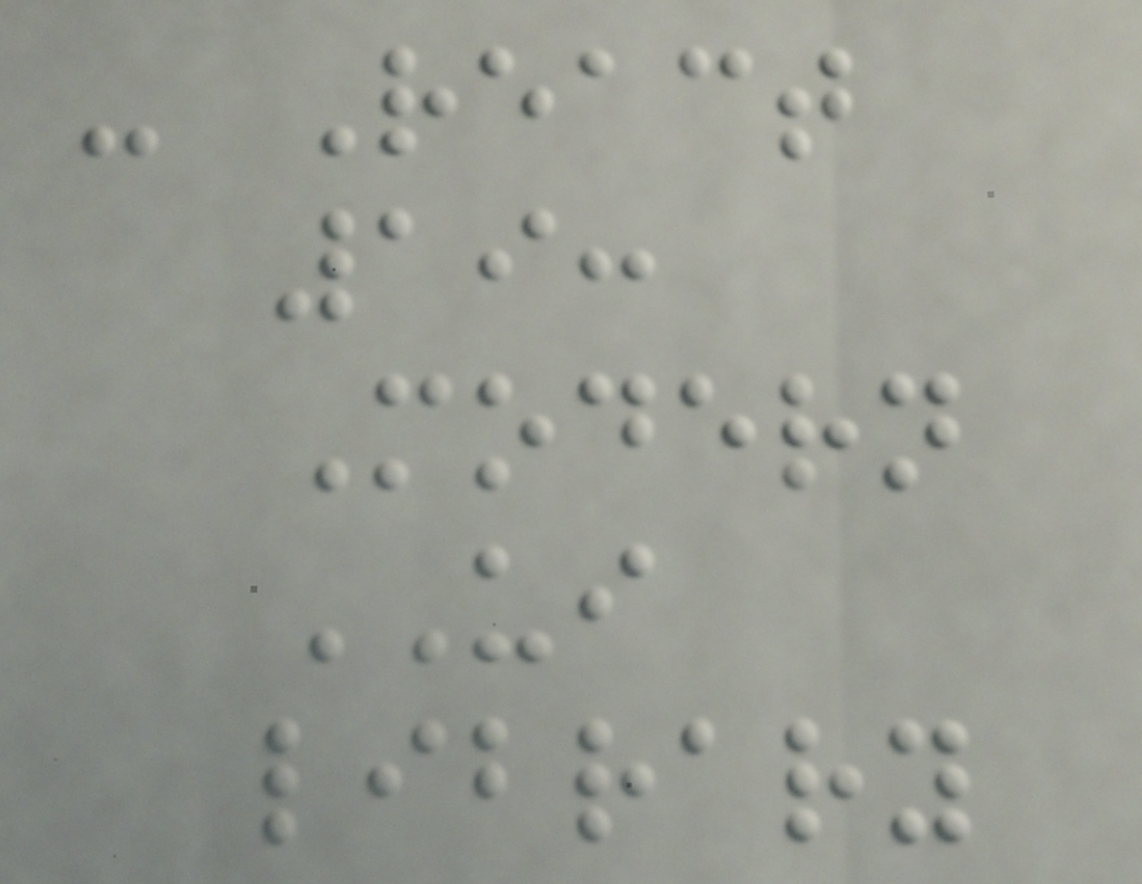- React
19:
Modern
UI
library
